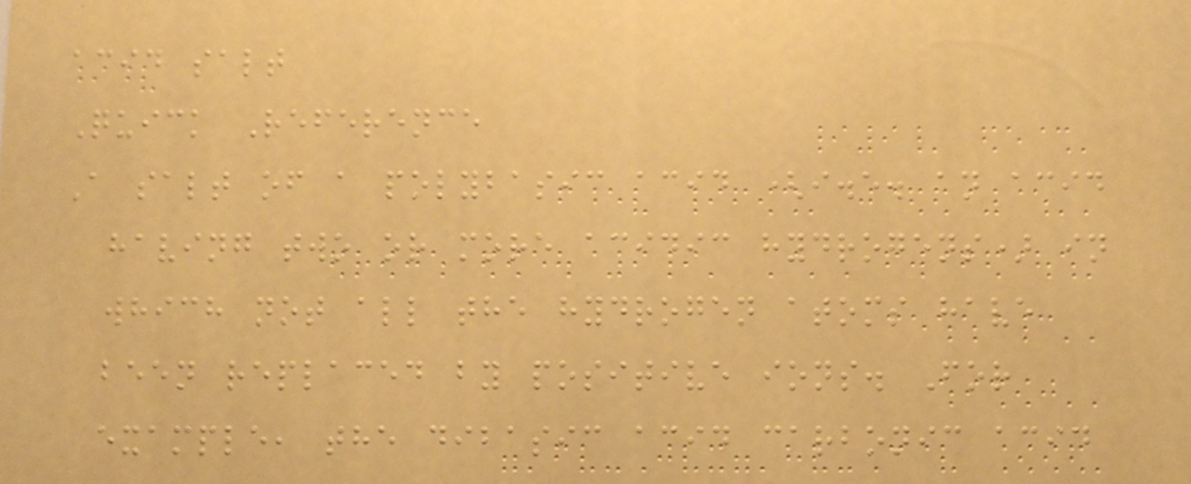acid salt
Quick Reference
A salt of a polybasic acid (i.e. an acid
having two or more acidic hydrogens) in
which not all the hydrogen atoms have
been replaced by positive ions. For
example, the dibasic acid carbonic acid
